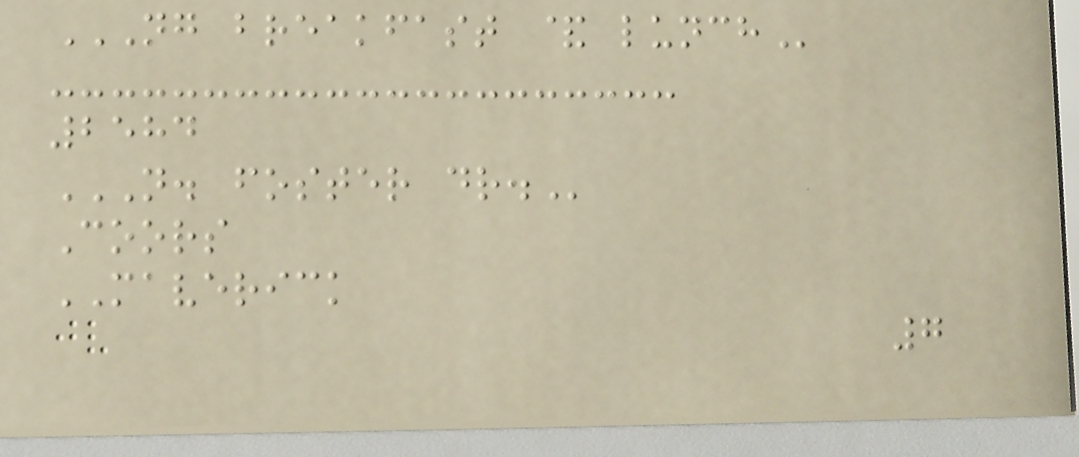NG BREAKFAST & LUNCH
2584
N. FOSTER DR.
Coors
MAVERICK
7
